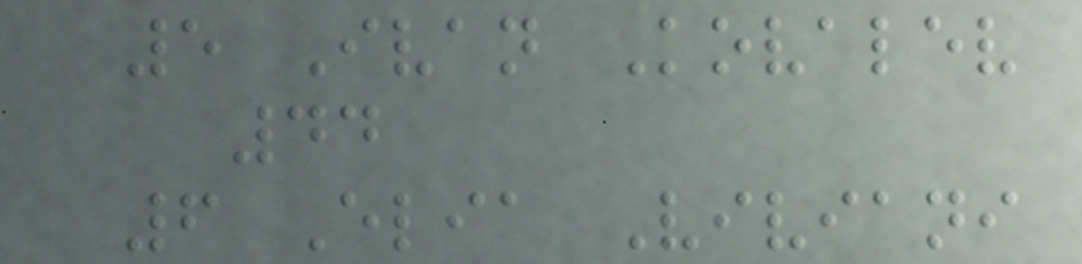5 Ivan Kovalev
44
6 Elia Viviani
